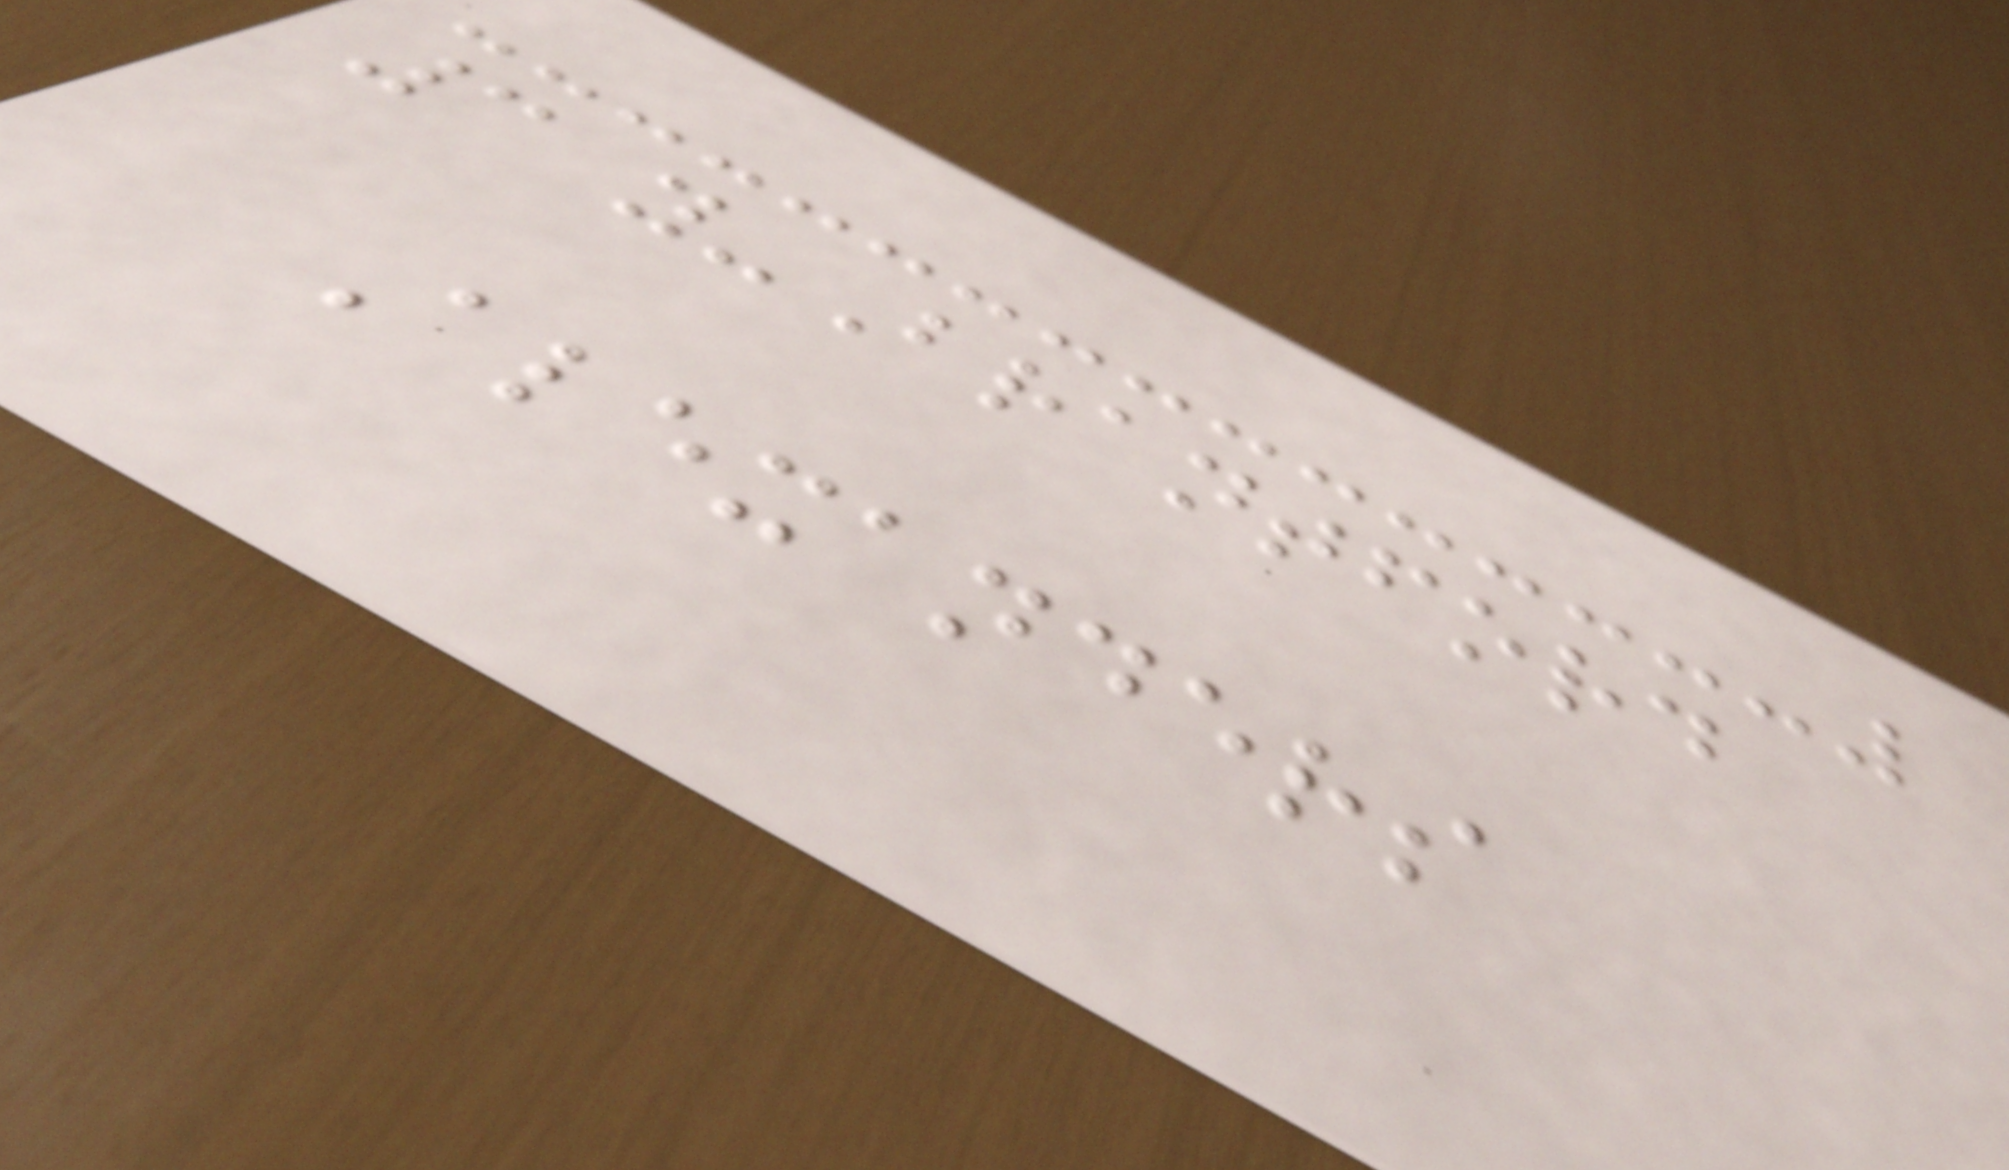3 y-Brantford
Alexanders
